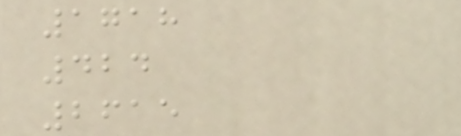1718
424
2615
